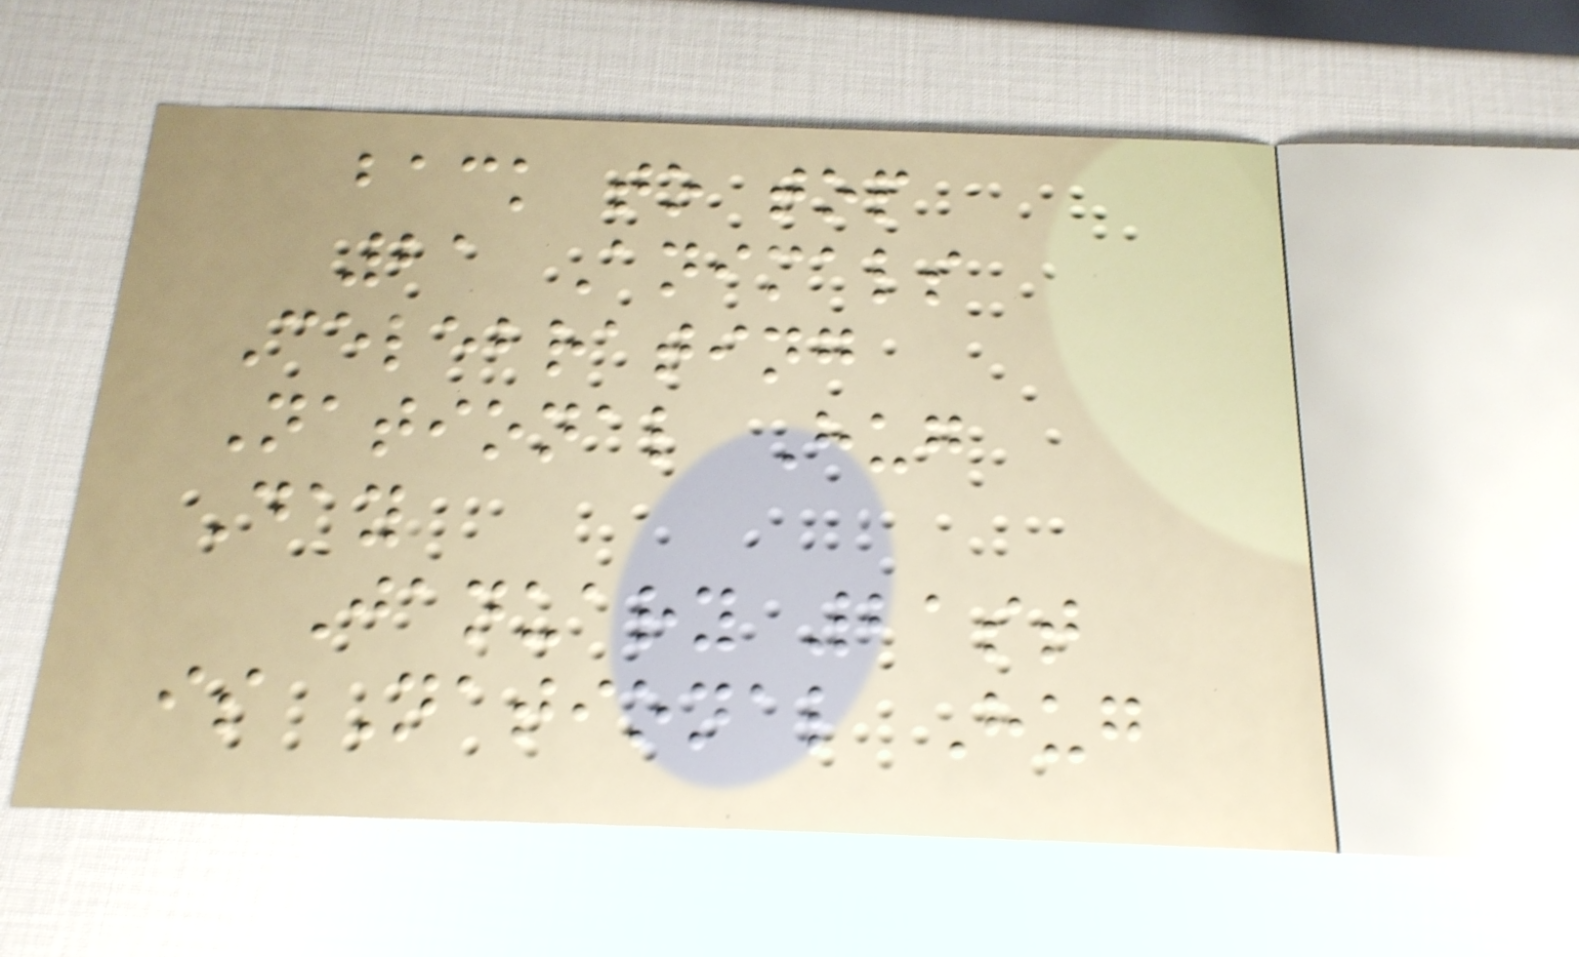back to top
21 Animals
Celebrating
National Hug
Day
January 21st
is National Hug
